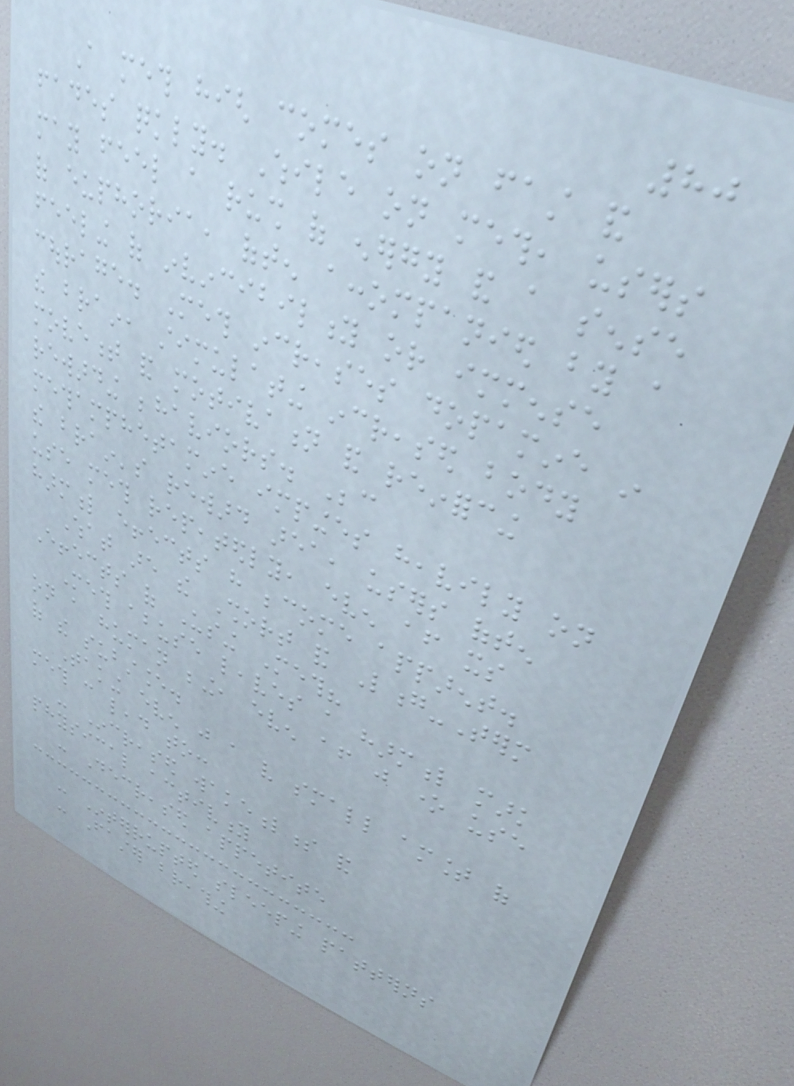80
A meth high comes on fast and
fades quickly. While on meth, users
may feel a rush of energy and a sense
of euphoria, often accompanied by a
feeling of invincibility or immense
courage. Meth increases dopamine in
the brain, stimulating increased body
movement and motivation and reinforcing
rewarding behaviors. Because
methamphetamine impinges heavily on
the brain's reward area, users often
use meth repeatedly, even after its
harmful effects have become apparent.
What are the Short and Long-Term
Effects of Using Meth?
Meth abuse leaves a harmful mark
on a human being, even after just one use
of the substance.
Taking even just a very small amount of
meth can lead to:
- Increased wakefulness and
physical activity
- Decreased appetite
- Interrupted sleeping patterns
- Faster breathing
